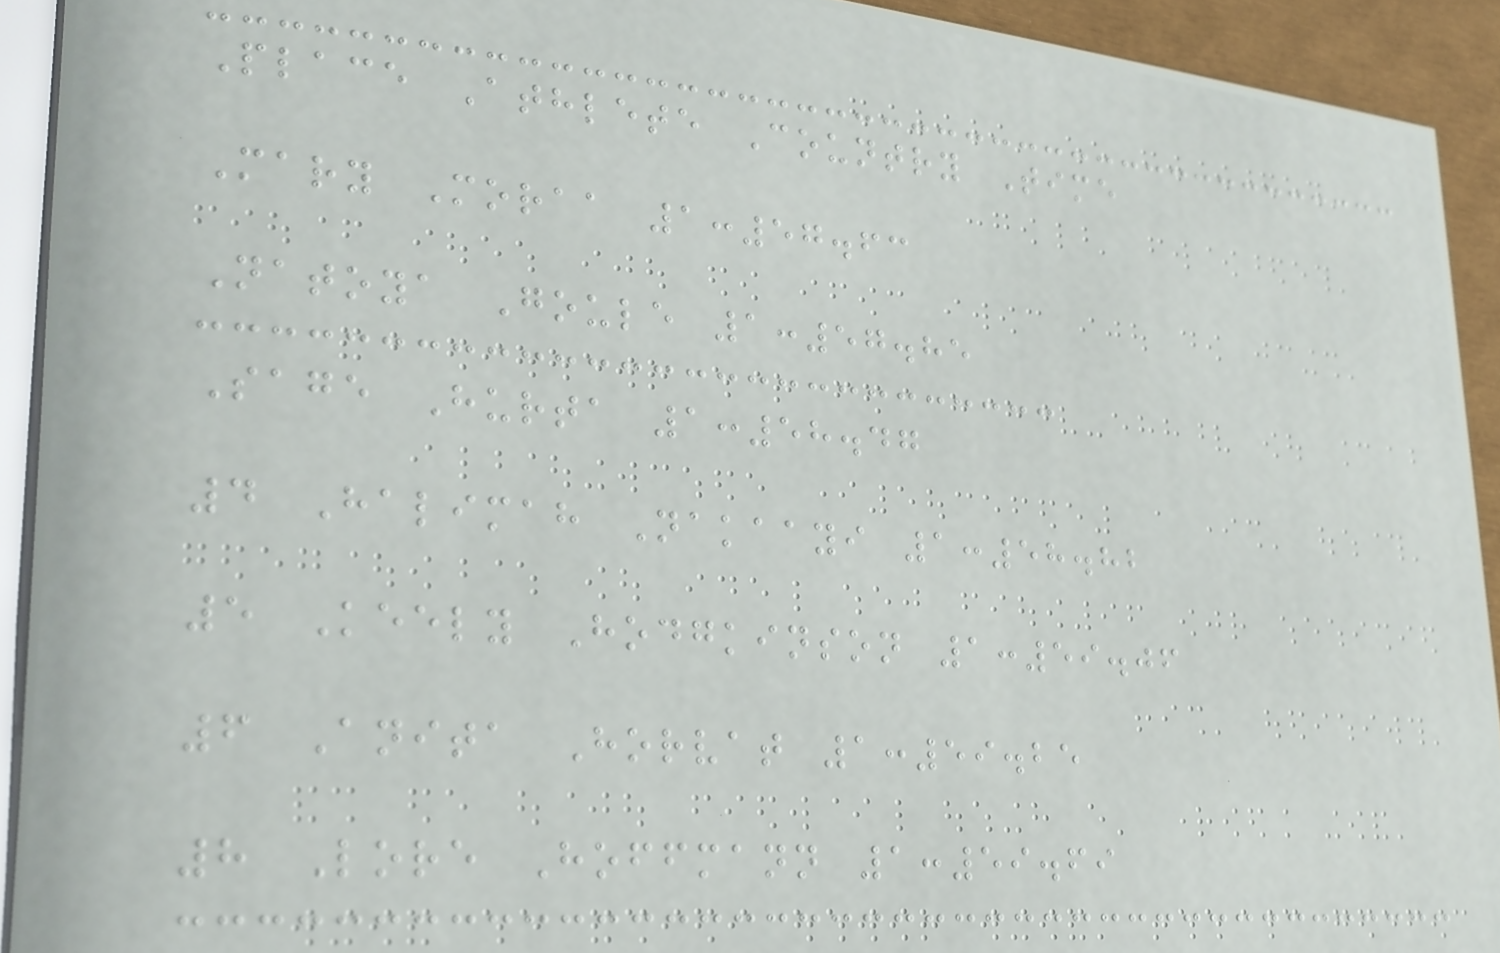Place Athlete Country Time
Mary Moraa 1:57.63
Natoya Goule 1:57.85
Sage Hurta 1:58.47
4 Halimah Nakaayi 1:58.82
5 Keely Hodgkinson 1:59.06
6 Anita Horvat 1:59.25
8 Lore Hoffmann 1:59.69
